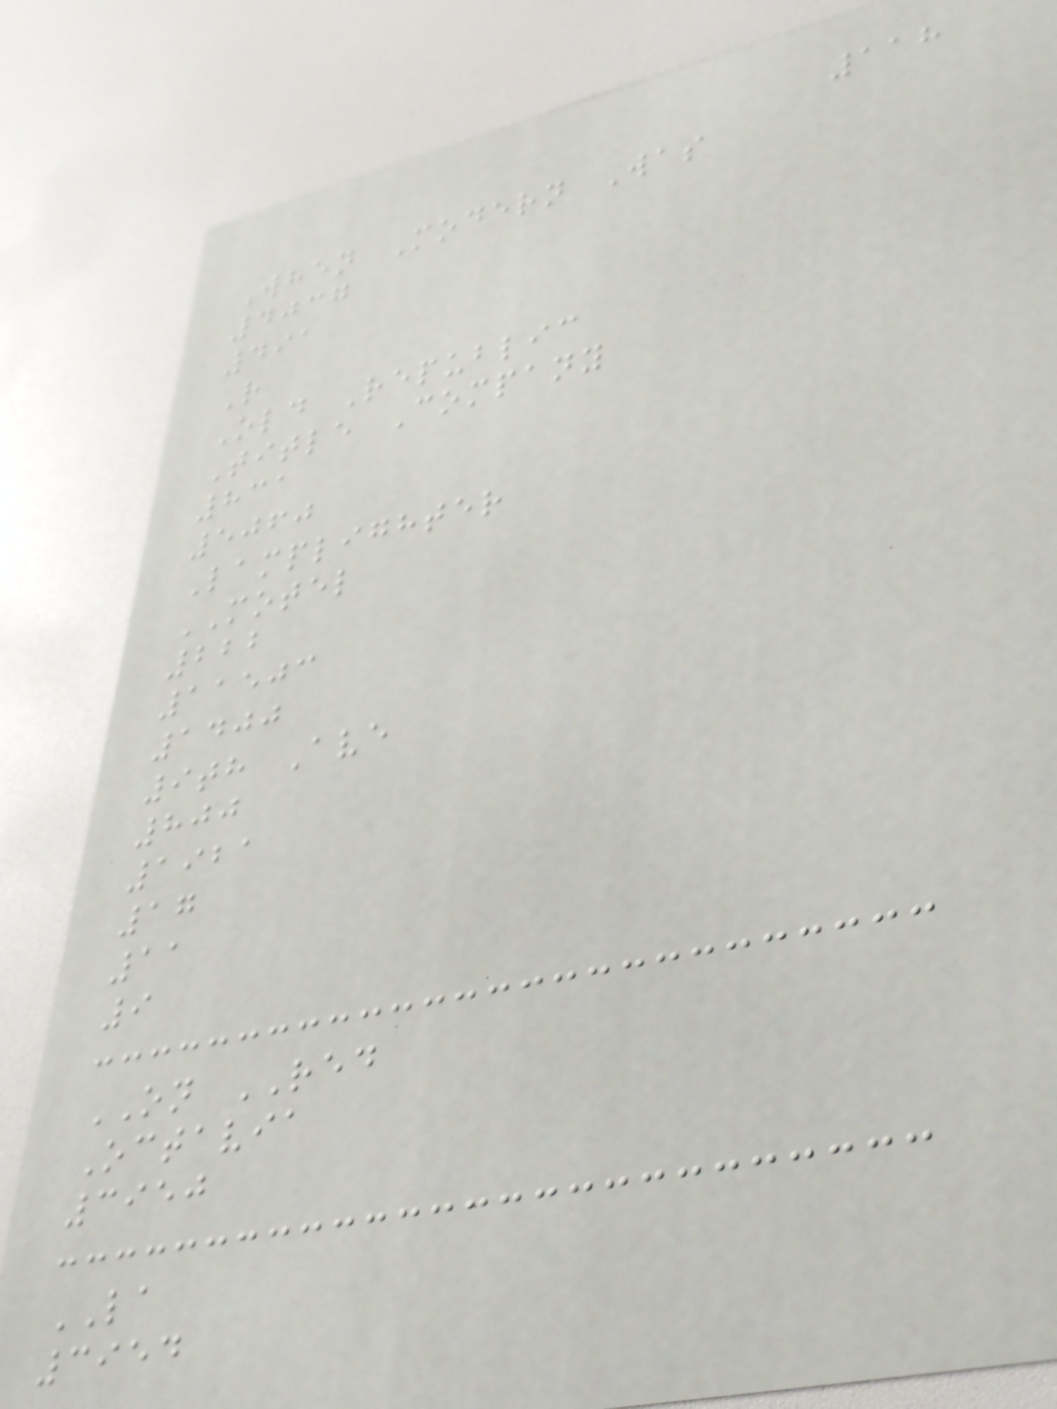118
When Modern Was
4037
491
R
Old Republic
Title Company
831
5060
Lamplighter
MOTEL
222
11503
1400
9th Ave
800
1921
17
11
9
ON RED
Octavia
3950
LA
3954
